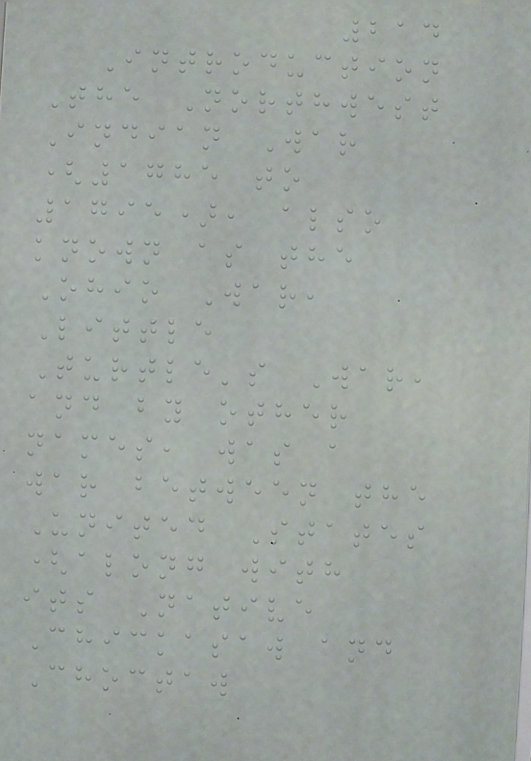214
Introduction
The Northwest
Indian War
(1785 to
1795), also
known as the
Ohio War,
Little
Turtle's War,
and by other
names, was a
war between the
United States
(along with
its Native
Chickasaw and
Choctaw
